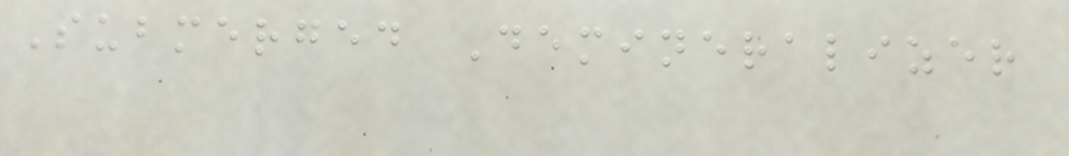Submerged Demineralizer
